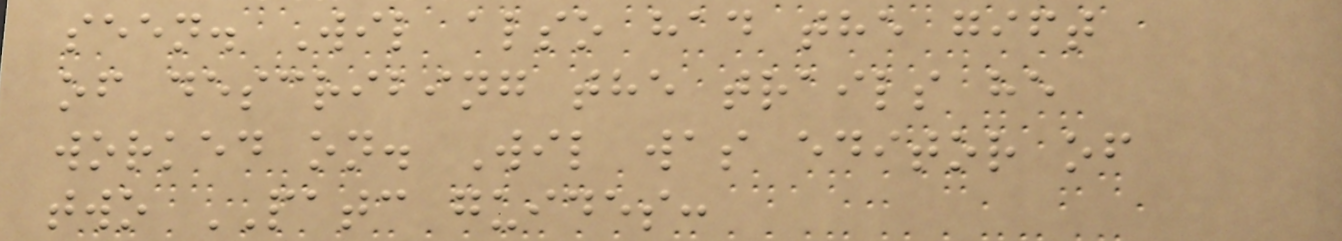seen. Wil also had the gift
of describing the trails he
worked on. Wil was editor of
two PATC guides:
